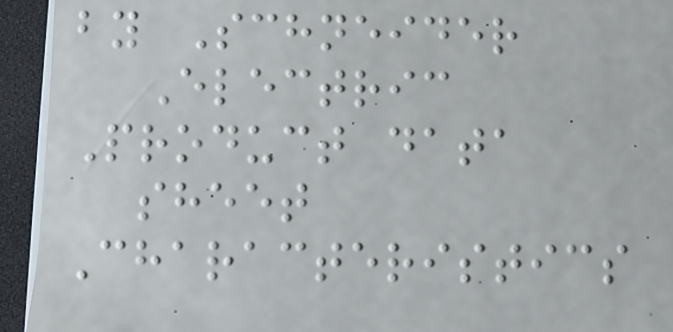by Schneider
Electric
Product data
sheet
Characteristics
